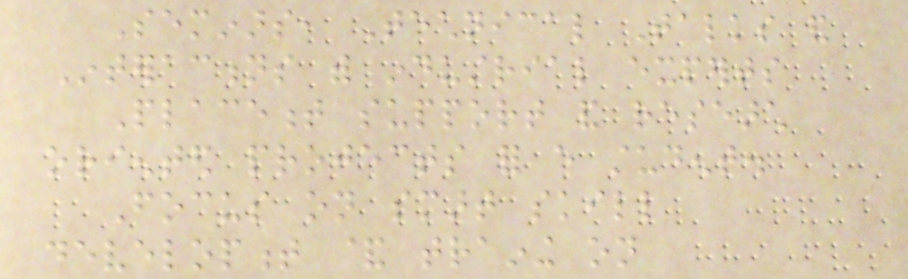Seminars, Technical Talks and
Interactions with industrial experts
Placement support and research
oriented projects for every student.
Focus on smart skill
development & training on
